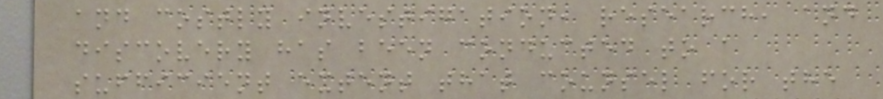and costly investigation, research, and
discovery has been conducted to a
sufficient extent that counsel for the
